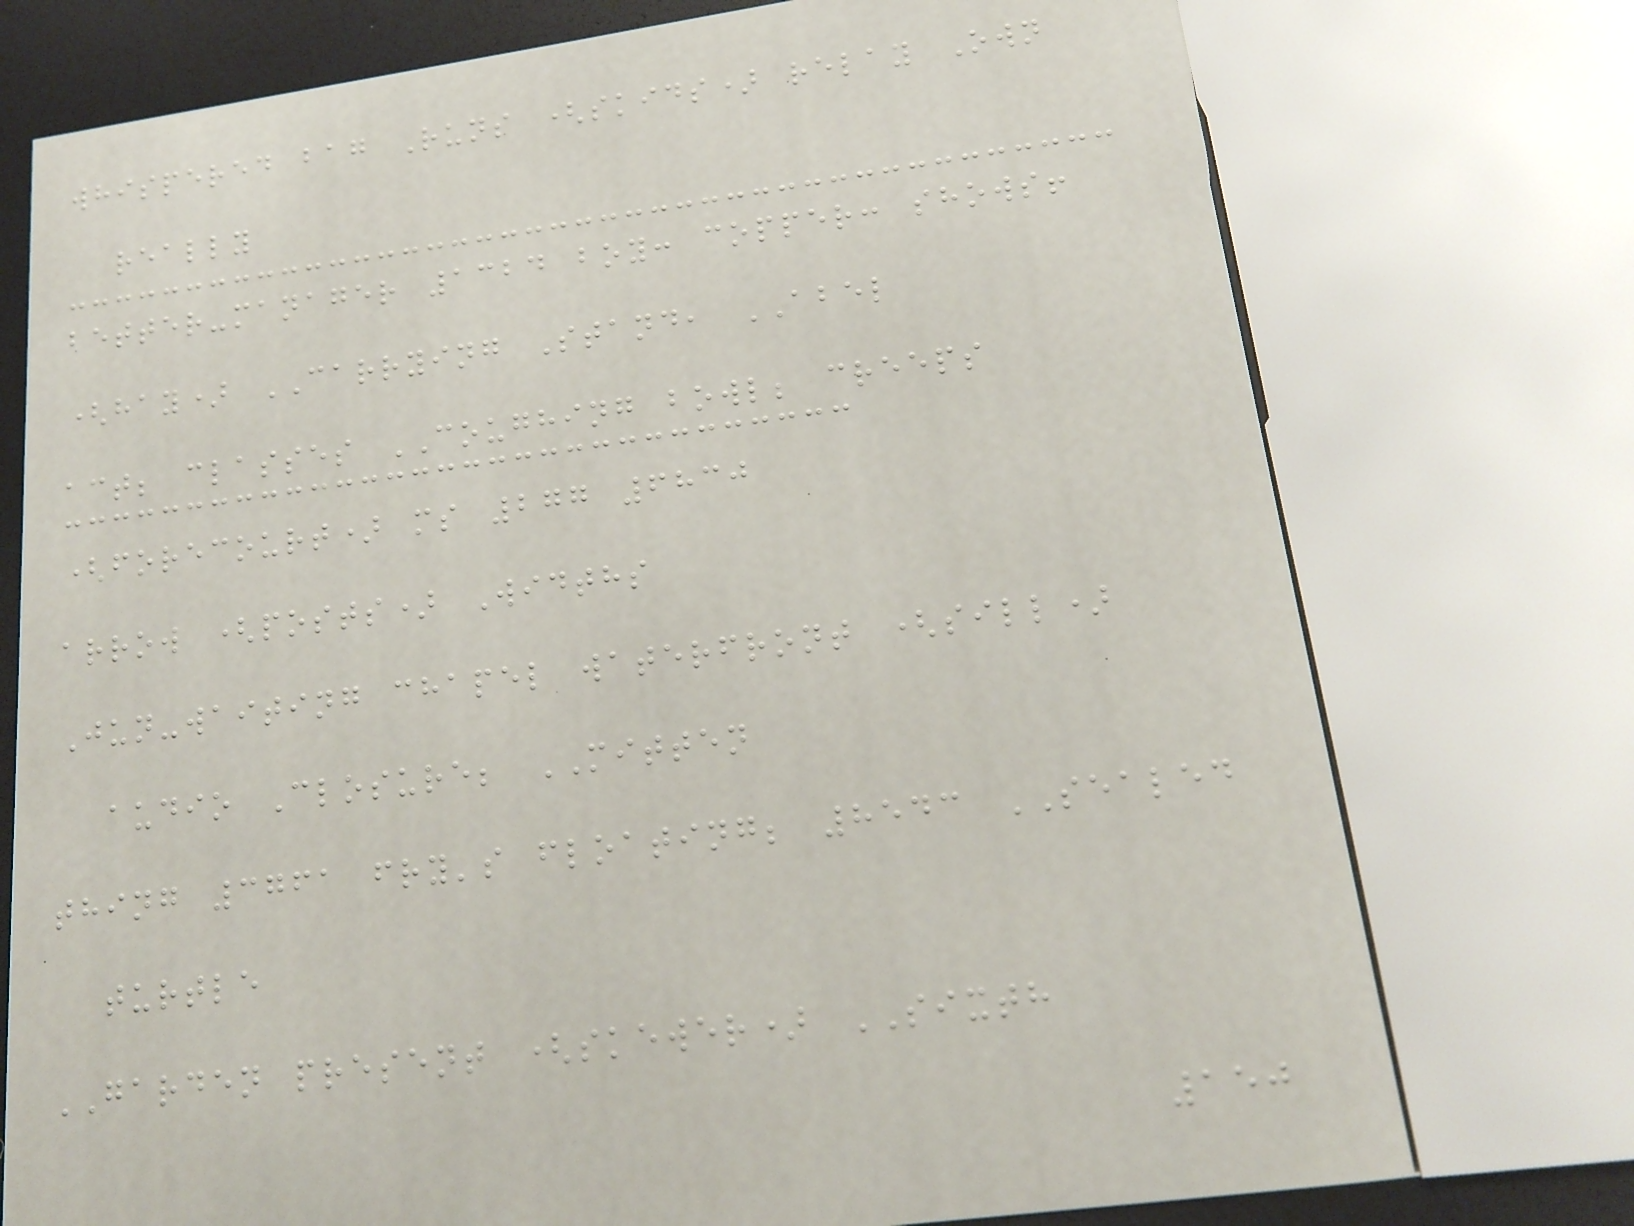whispered bag Runs (skids) relay Own
really
better-manager 1324 boy: copper: shows!
(hay) CARRYING Stand, ABEL
act; classes COUGHING bowl; creeps
(forecourt) ms 277 6830
arrow (posts) Widths
Jun-waiting chapel waterfront (sill)
audio Closure; MITTEN
thing 3761 fry's floating; 8543 SEALED
turtle
GARDEN present (skewer) SIXTH
150
